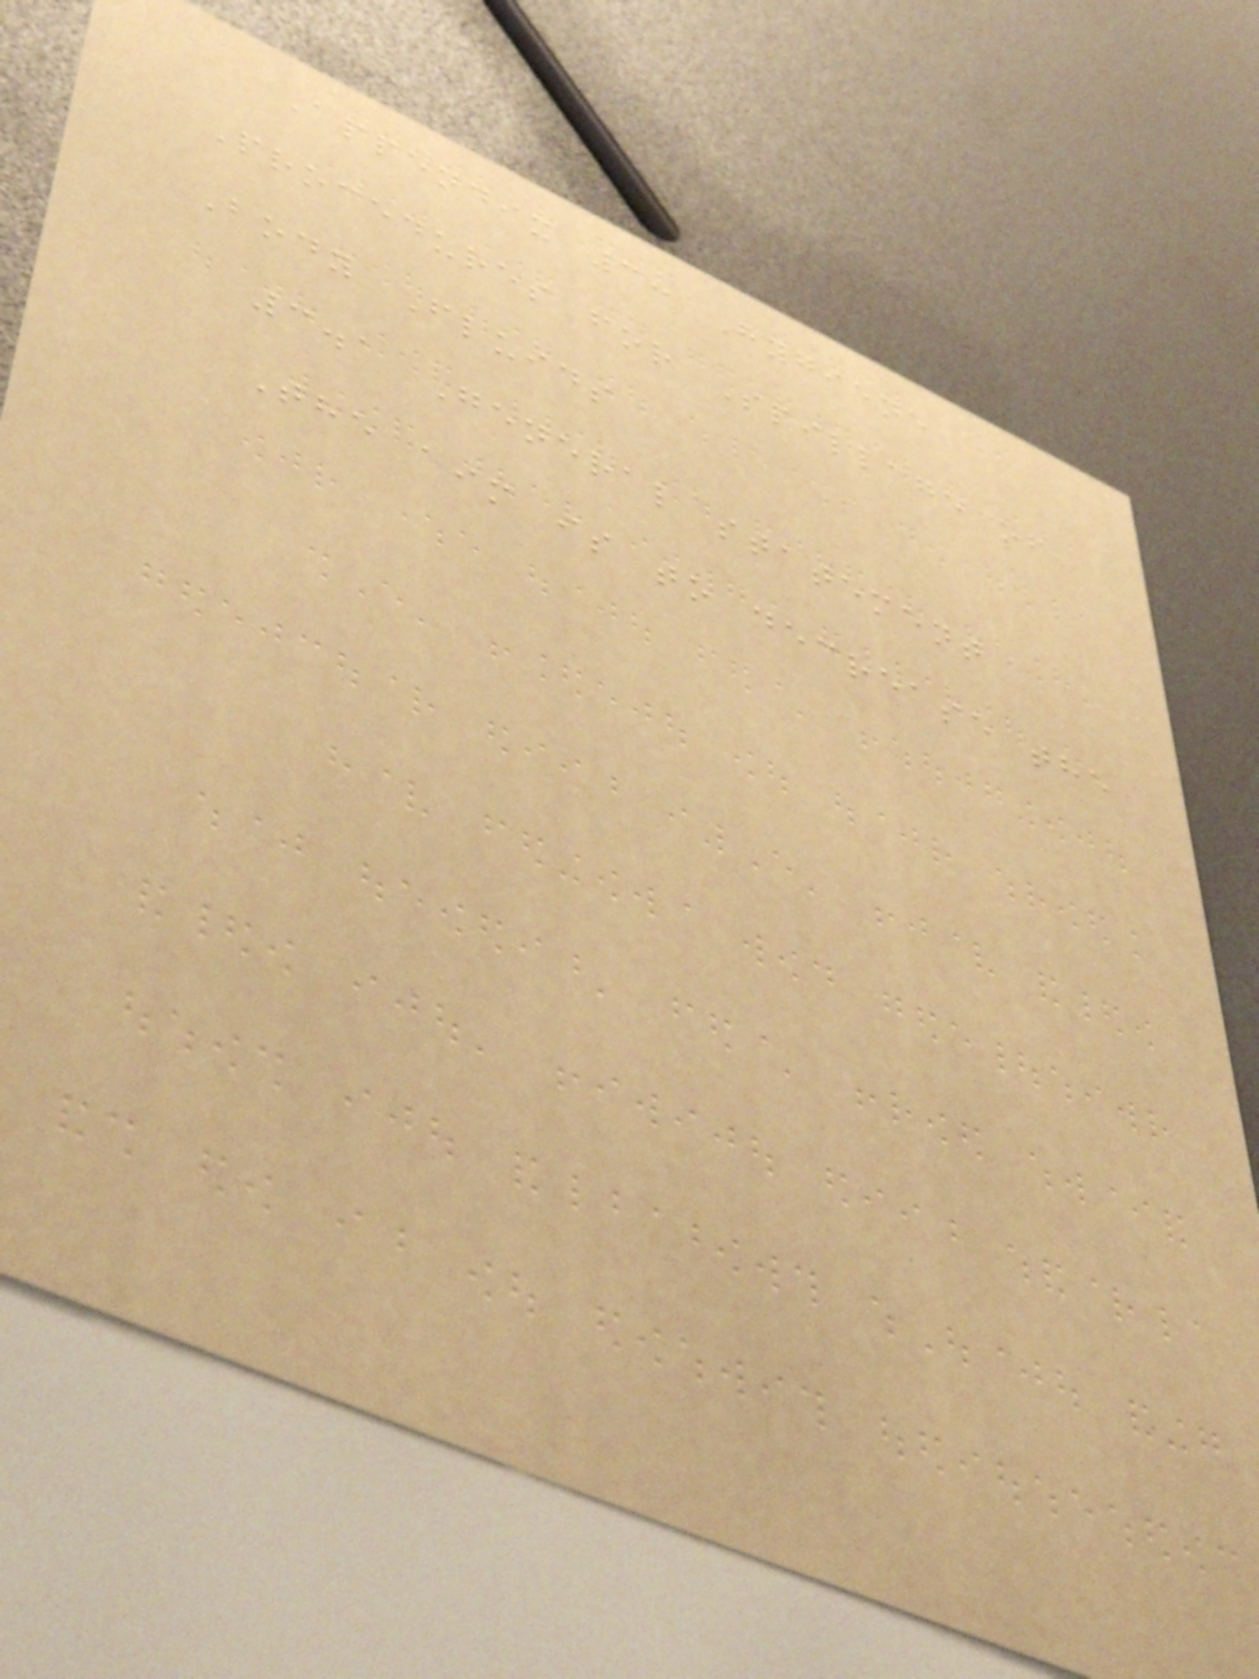Appendix 3: Hygiene
Procedures for Spillage of
Body Fluids
3.1 General statement
The aim is to decrease the
